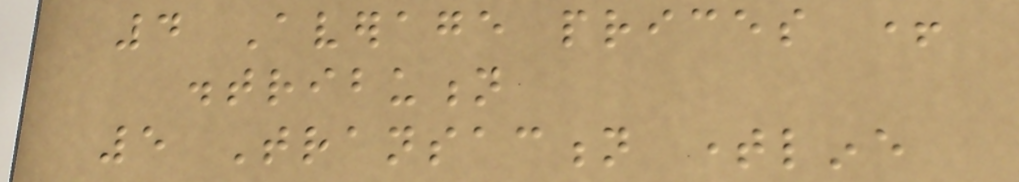4 Average prices +
distribution
5 Transaction timeline
